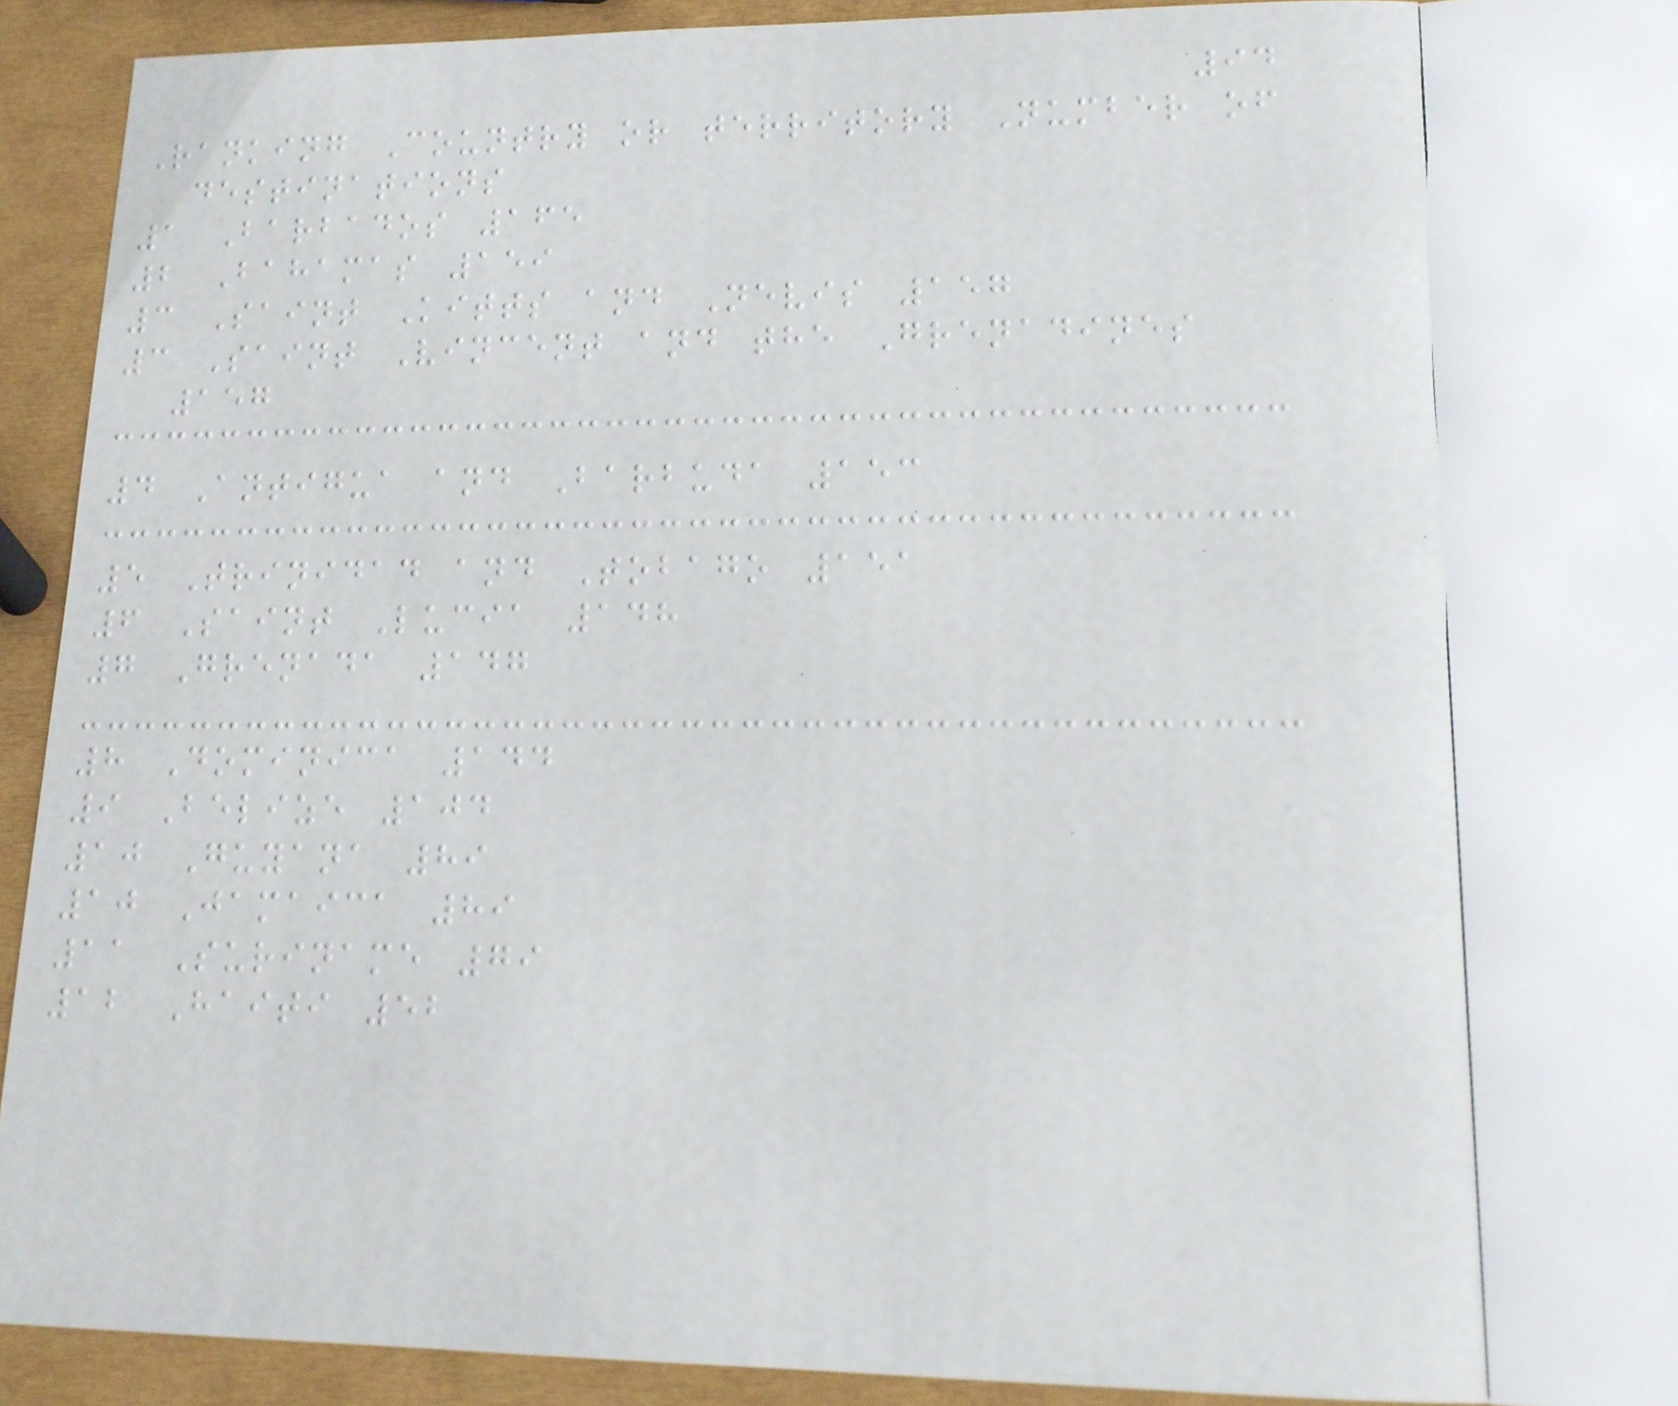94
Ranking Country or territory Number of
destinations
1 Barbados 165
2 Bahamas 159
3 Saint Kitts and Nevis 157
3 Saint Vincent and the Grenadines
157
4 Antigua and Barbuda 153
5 Trinidad and Tobago 151
6 Saint Lucia 148
7 Grenada 147
8 Dominica 144
9 Belize 104
10 Guyana 89
10 Jamaica 89
11 Suriname 79
12 Haiti 52
